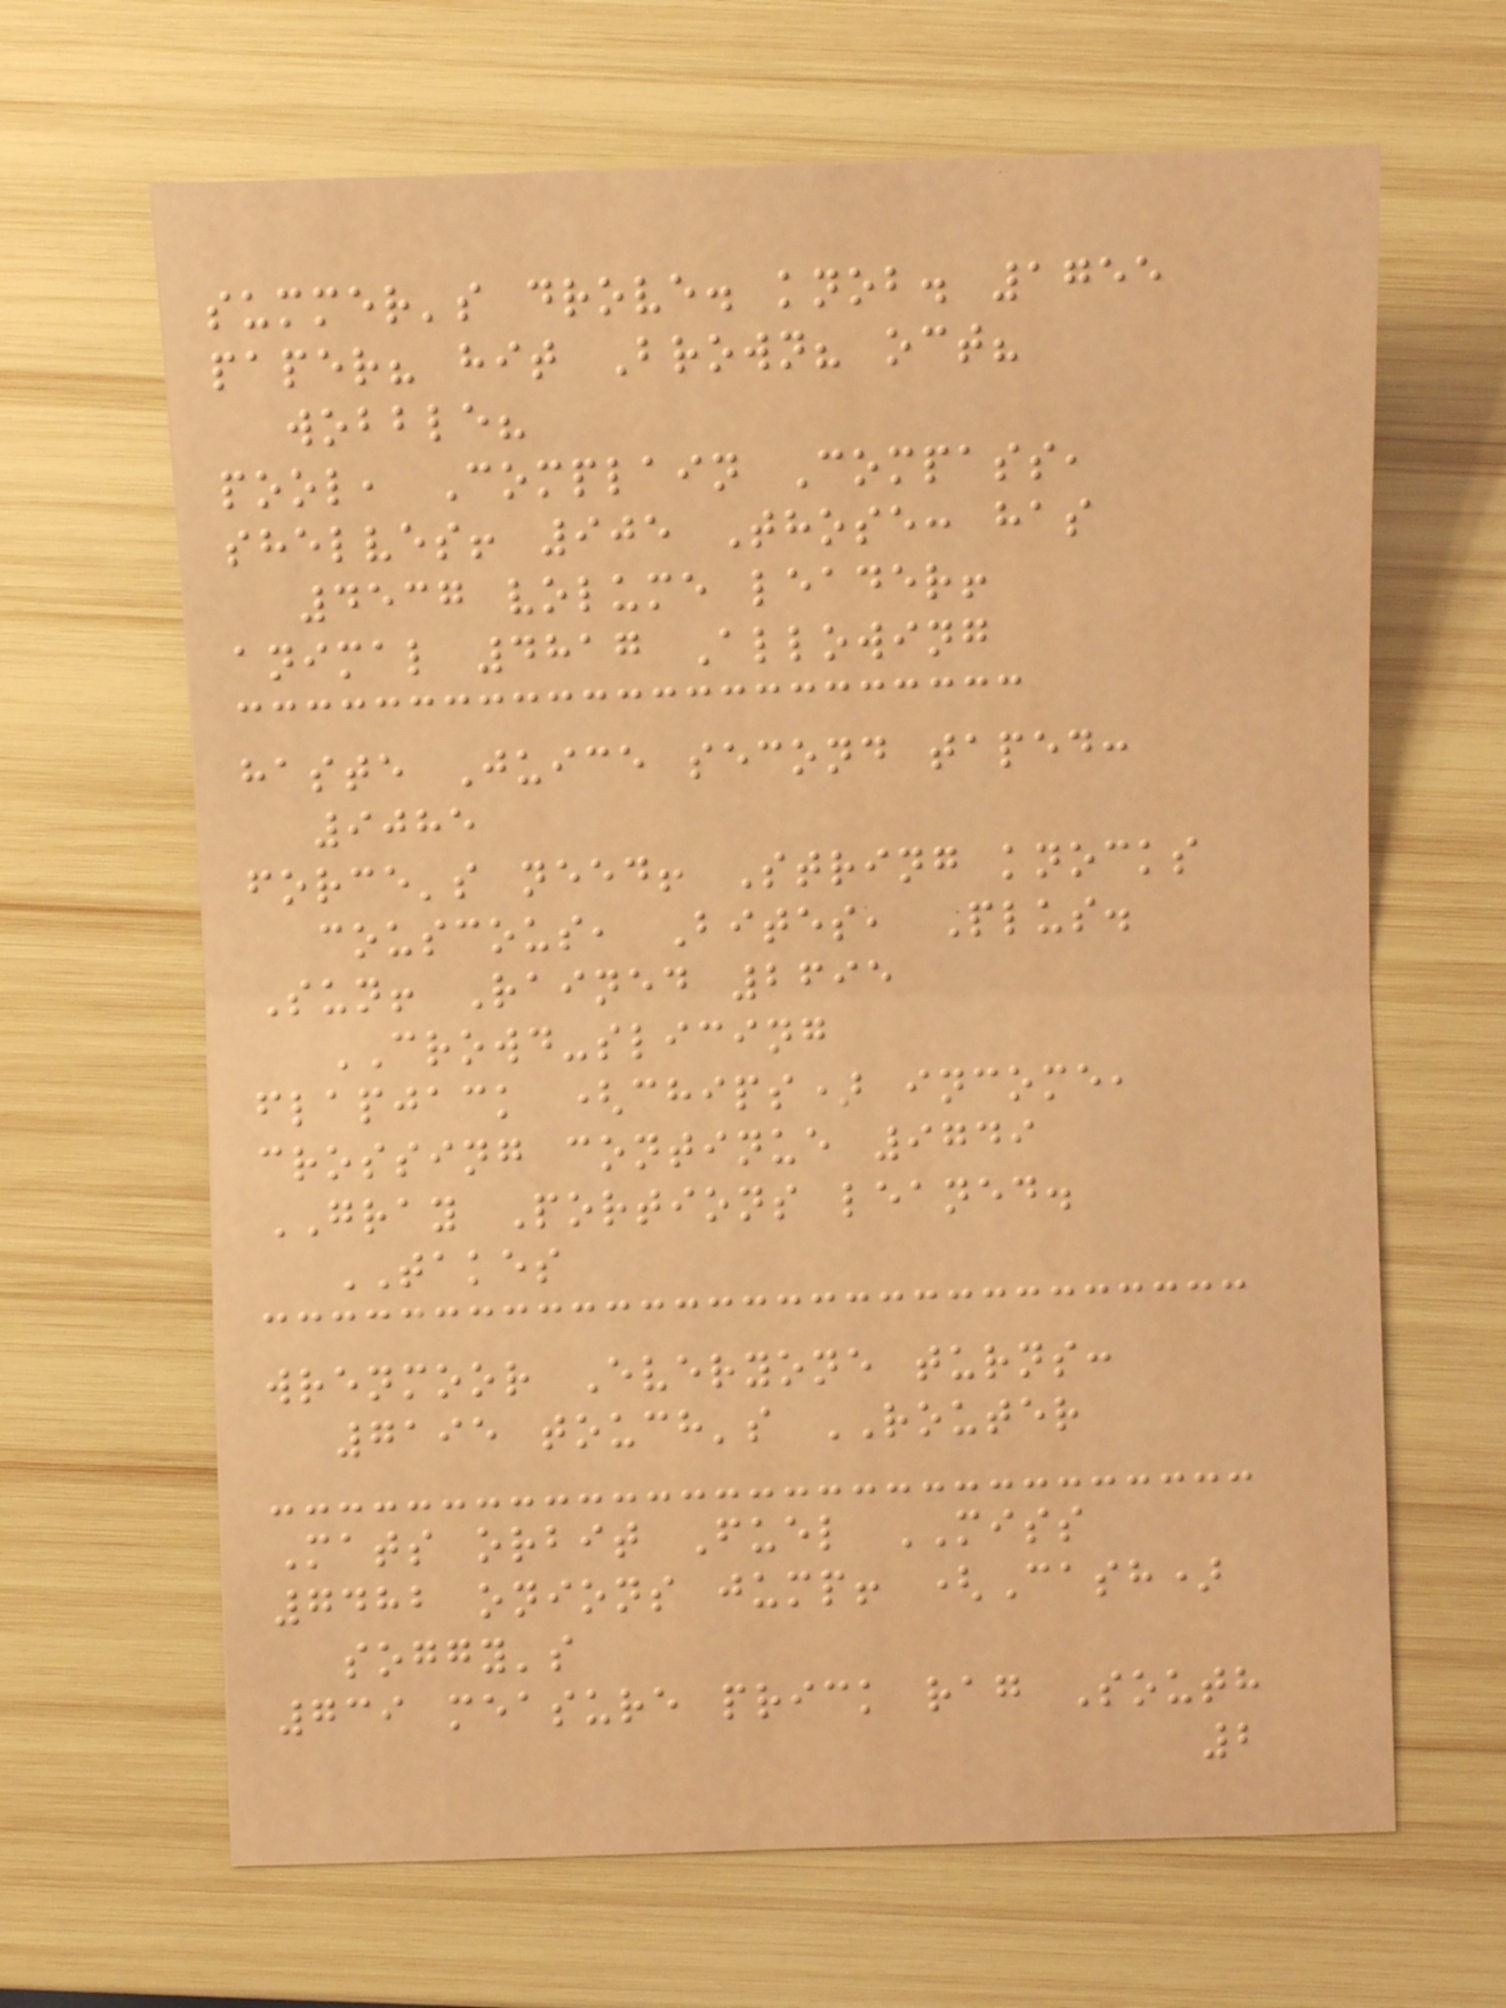summer's drove. knob. 1755
paper? hit Brown? oct?
wobble?
pool, Complain Compass,
shelves! 905 Those: has
4537 volume leader!
animal 4817 Allowing
haste Juice second taped:
9085
force's need! String knocks
couscous, Bites, Plus.
Sun! Rained 2695
CROWD-slicing
flapjack (chips) income,
crossing continue 9749
GRAY Portions leaned.
TAKES
wrenmoor Everyone turns:
7195 touch's ROUTER
Mats orbit Fuel MISS
7482 onions jump! (Cash)
soggy's
739 measure prick rag South
2
